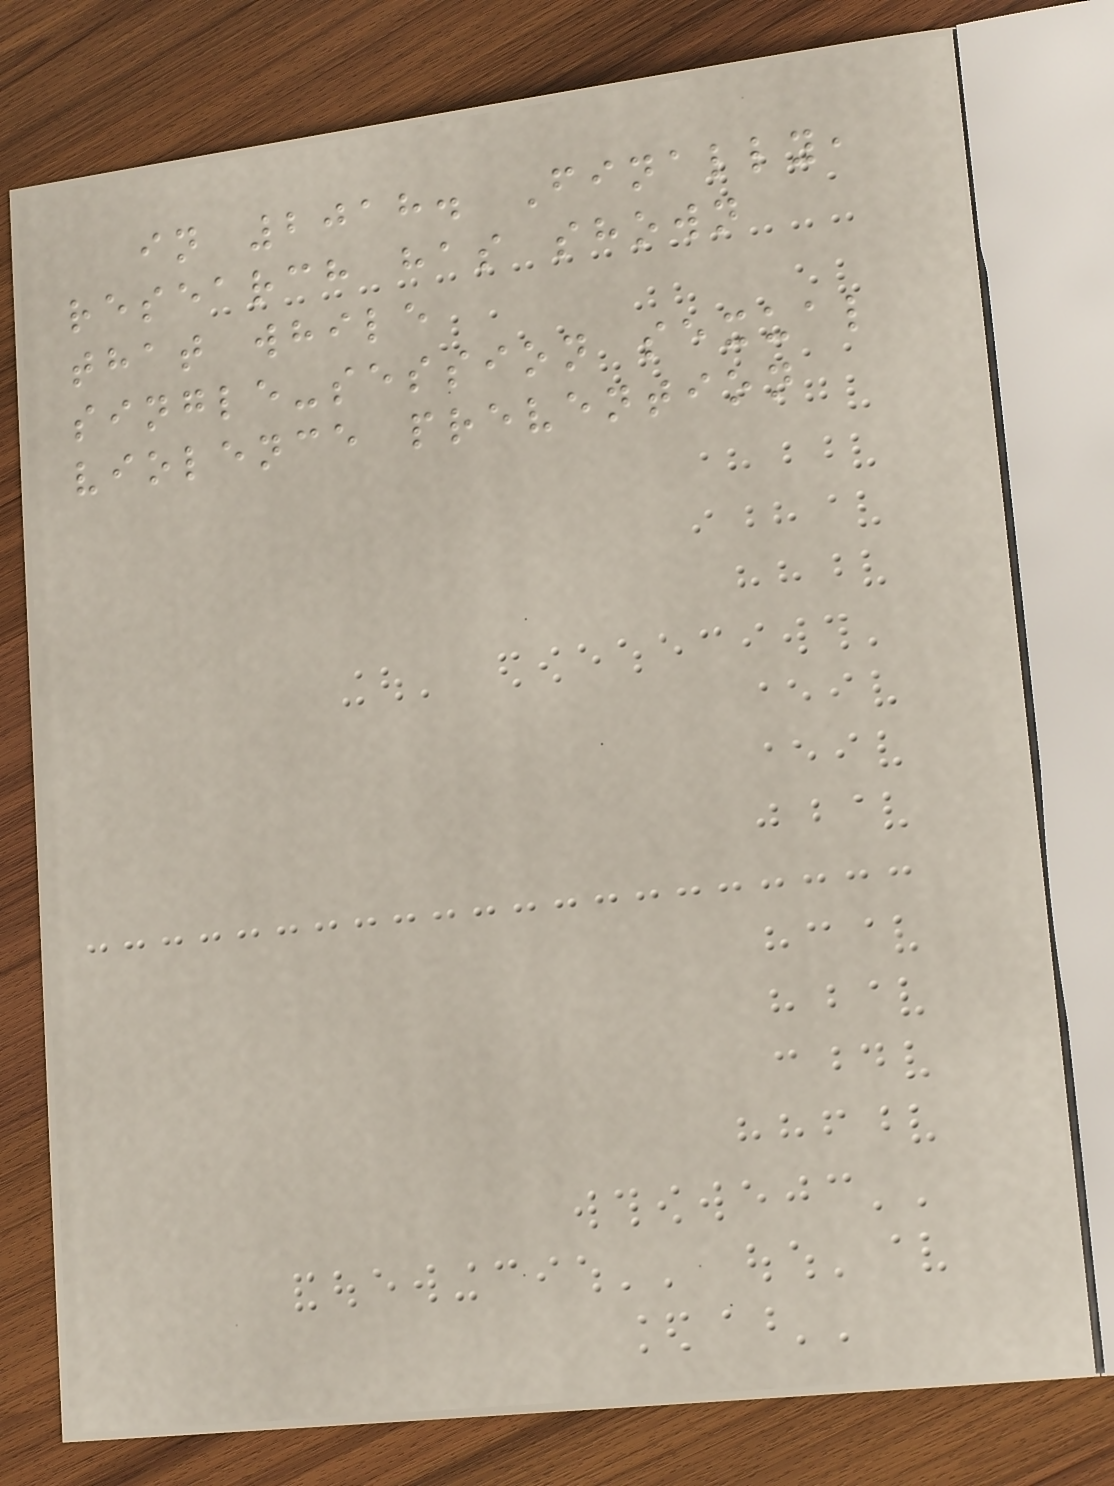in 2018. Finally,
research has shown
that while
single-session sexual
violence prevention
